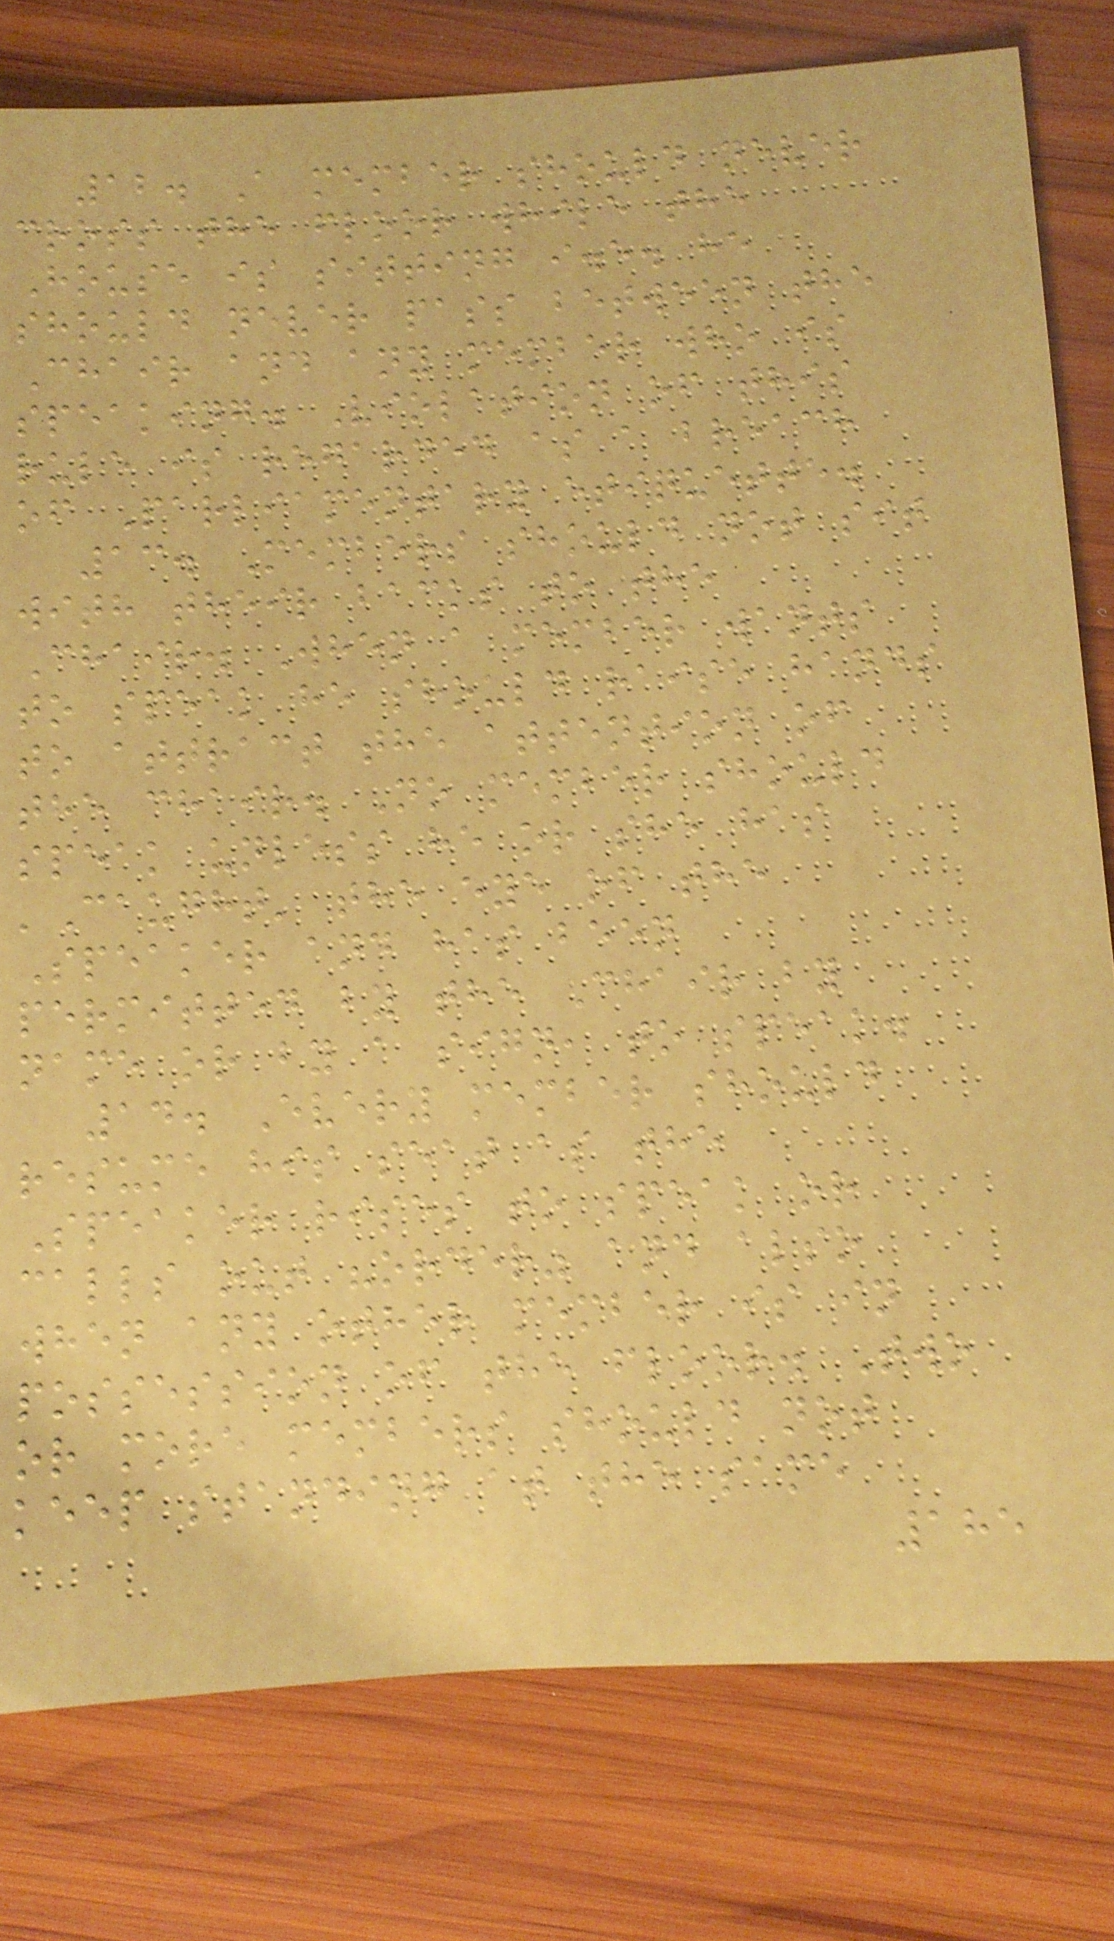12. A member should never
cross the floor while the
House is sitting i.e. he
should never pass between the
Chair and any member who is
speaking. Violation of this
rule is regarded as a breach
of Parliamentary etiquette.
13. Members should not sit
with their backs to the
Chair. When a member wants
to speak he should raise hands
to attract the attention of
the chair. No member should
speak unless he or she has
'Caught' the eye of the
Speaker and has been
permitted by the Chair by
name or by a sign, to speak.
14. Every member should
resume his seat as the
Speaker rises to speak or
calls out "order" and also
when any other member is in
possession of the floor. Two
or more members should not
keep standing at the same
185
